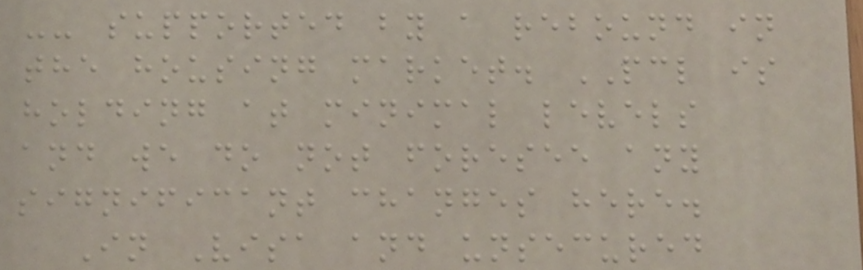-- supported by a rebound in
the housing market. PCL is
holding at minimal levels
and we do not foresee any
significant changes here.
In Visa and unsecured
